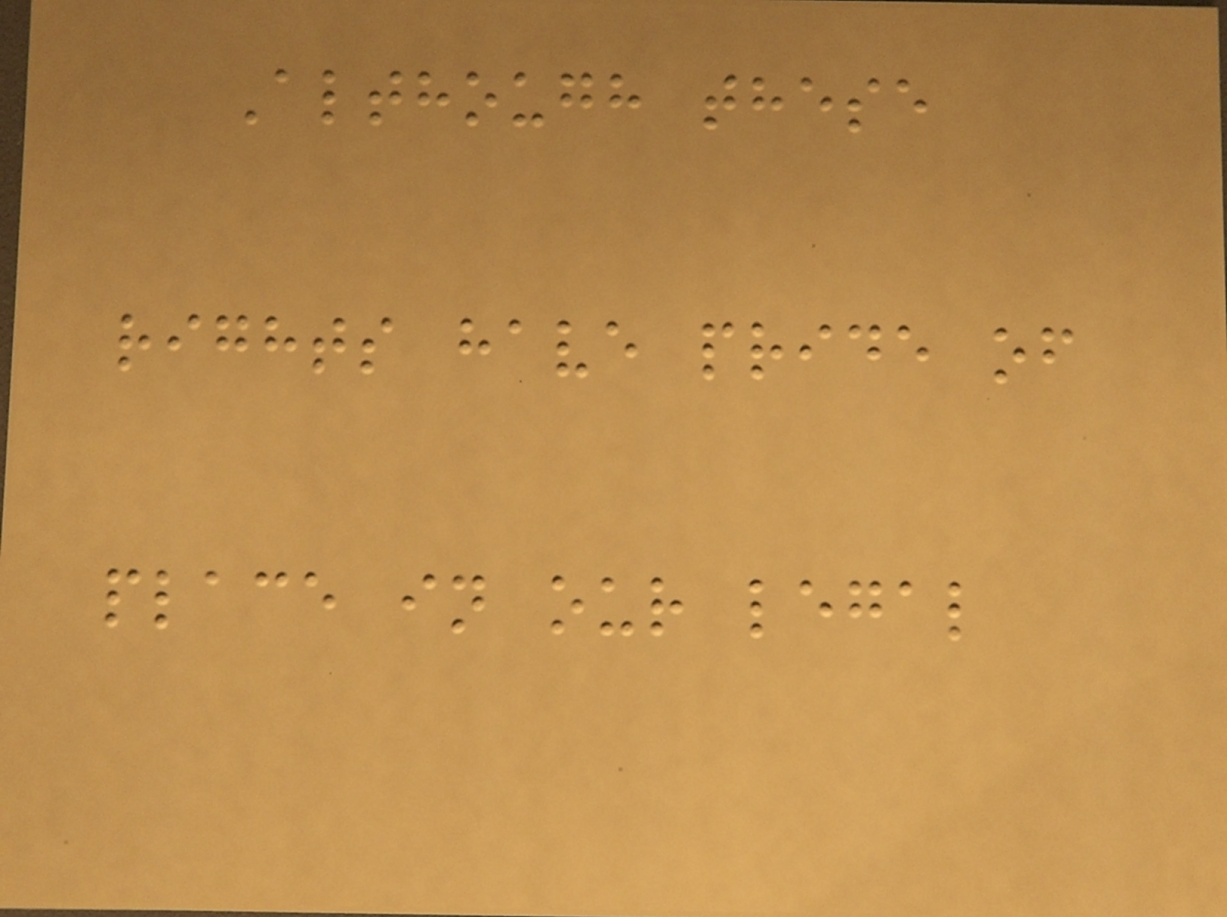Although these
rights have pride of
place in our legal
